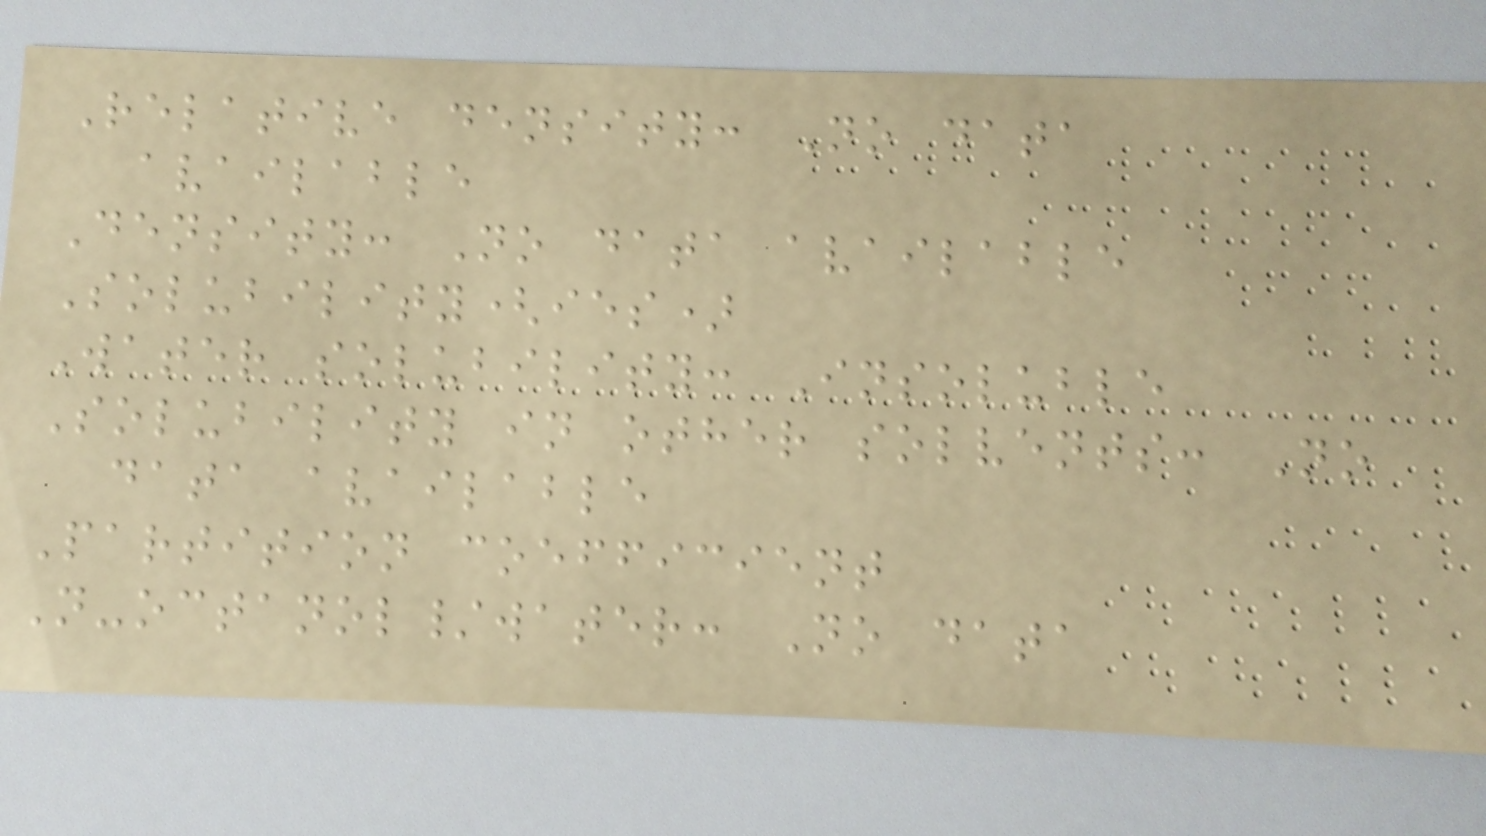Relative density: No data
available
Density: No data available
Solubility(ies)
Water solubility: Insoluble
Solubility in other solvents: No
data available
Partition coefficient
N-octanol/water: No data
